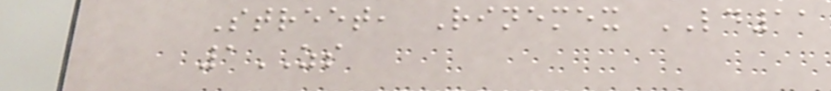Street, Rinemex LD11
1ZS
